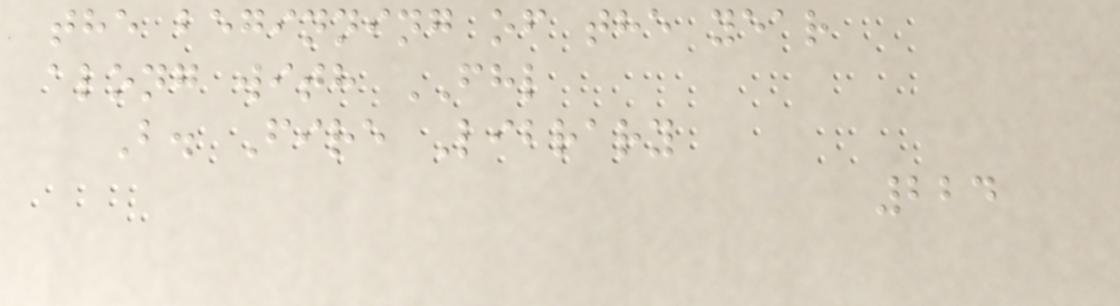the beginning of the year
along with FHL
B. Fire Library
224
